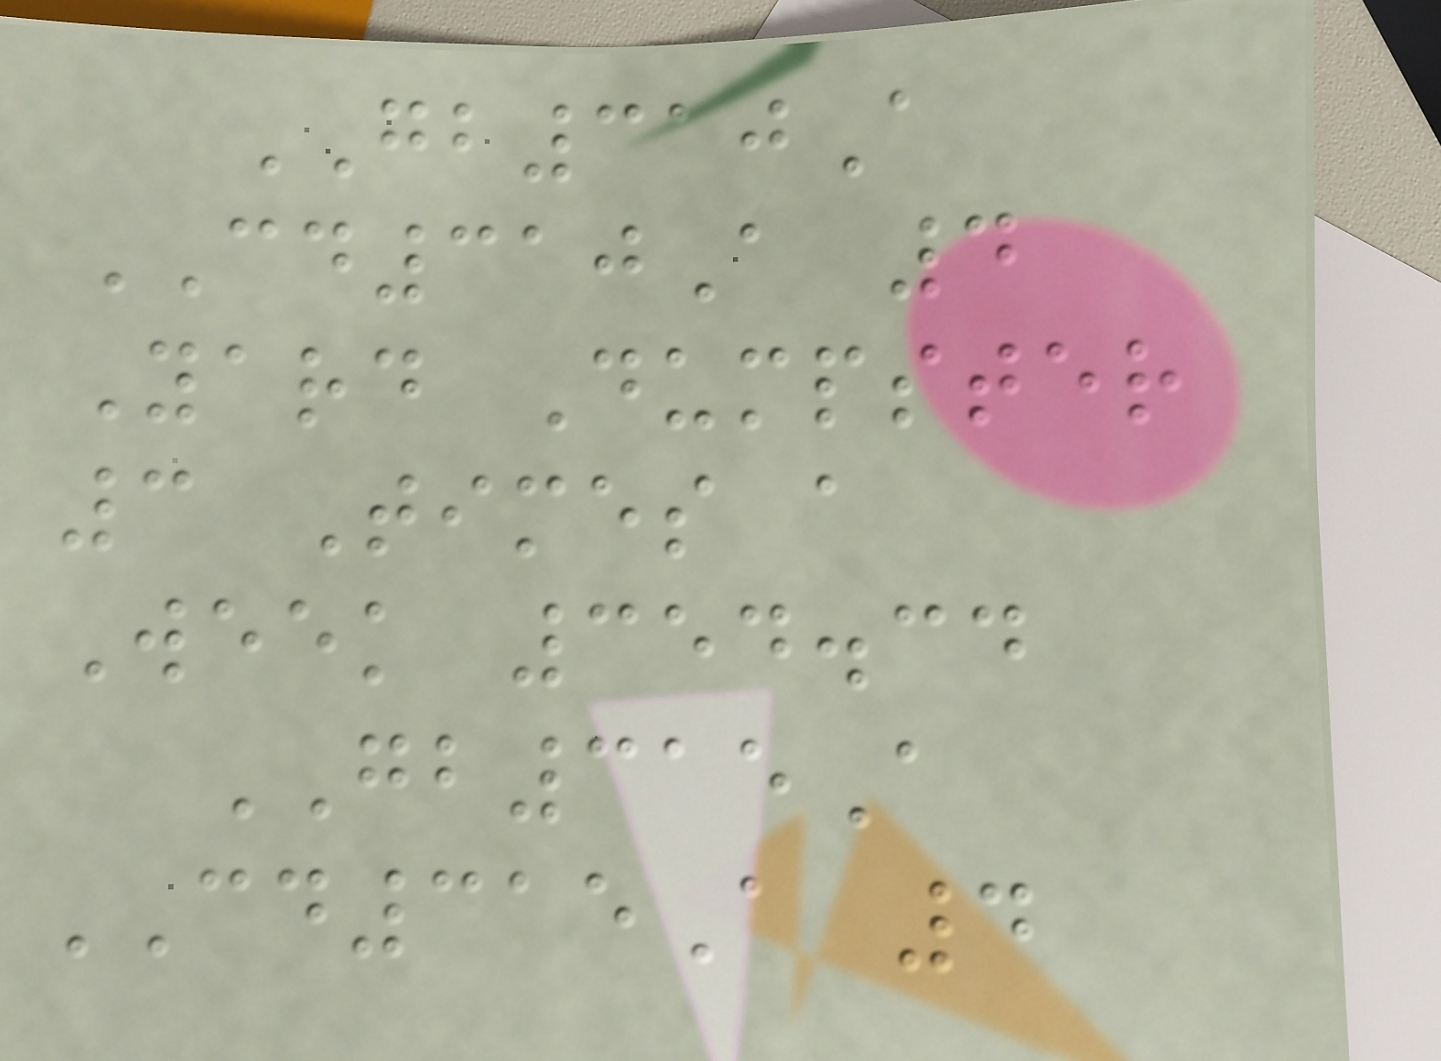GB310A
CD310A 4
Yard Dumpster
3 Times a
Week 354.34
GB315A
CD315A 4
